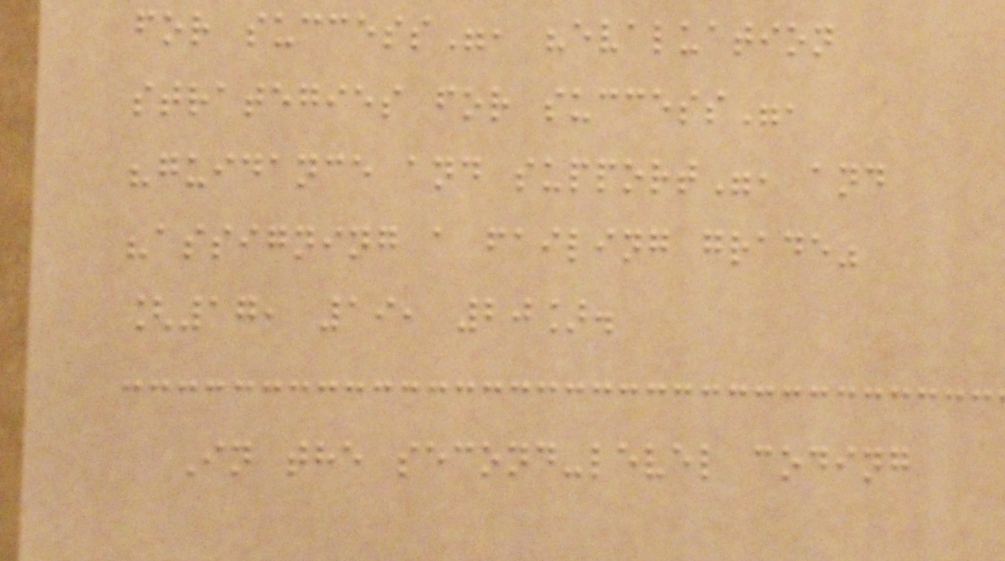for success", "evaluation
strategies for success",
"guidance and support", and
"assigning a failing grade"
[17, 19, 20].
In the second-level coding
